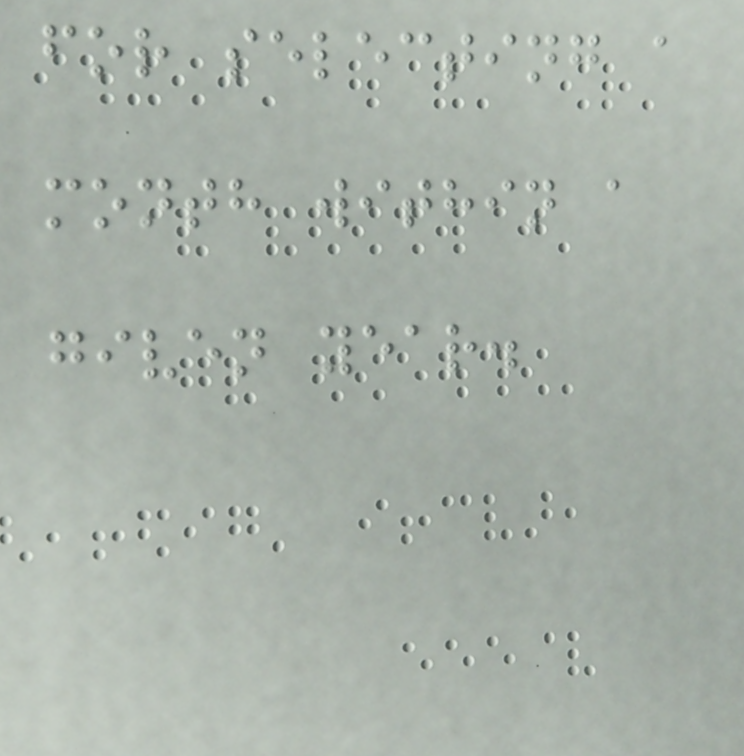for selecting a
month within a
given year.
